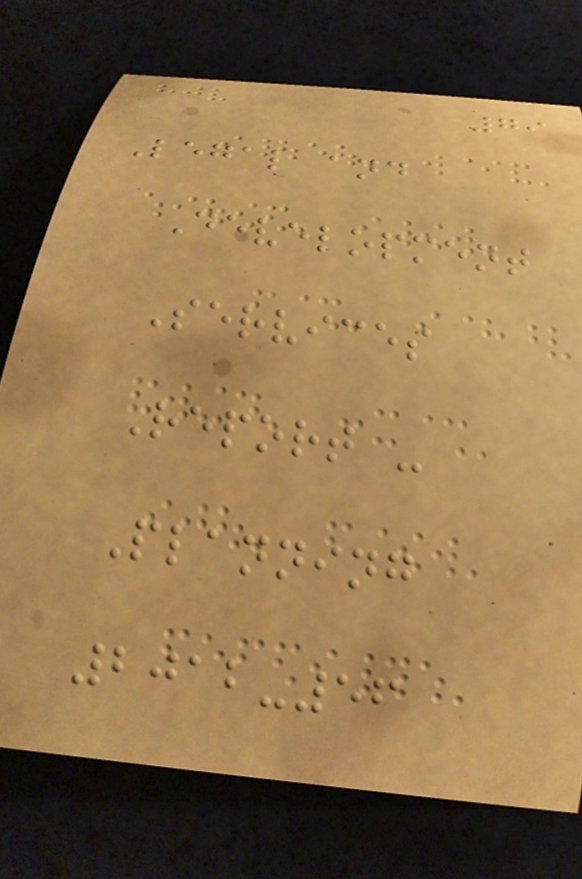79
Legal and
Development
Services
Report -
Planning
2012-56
